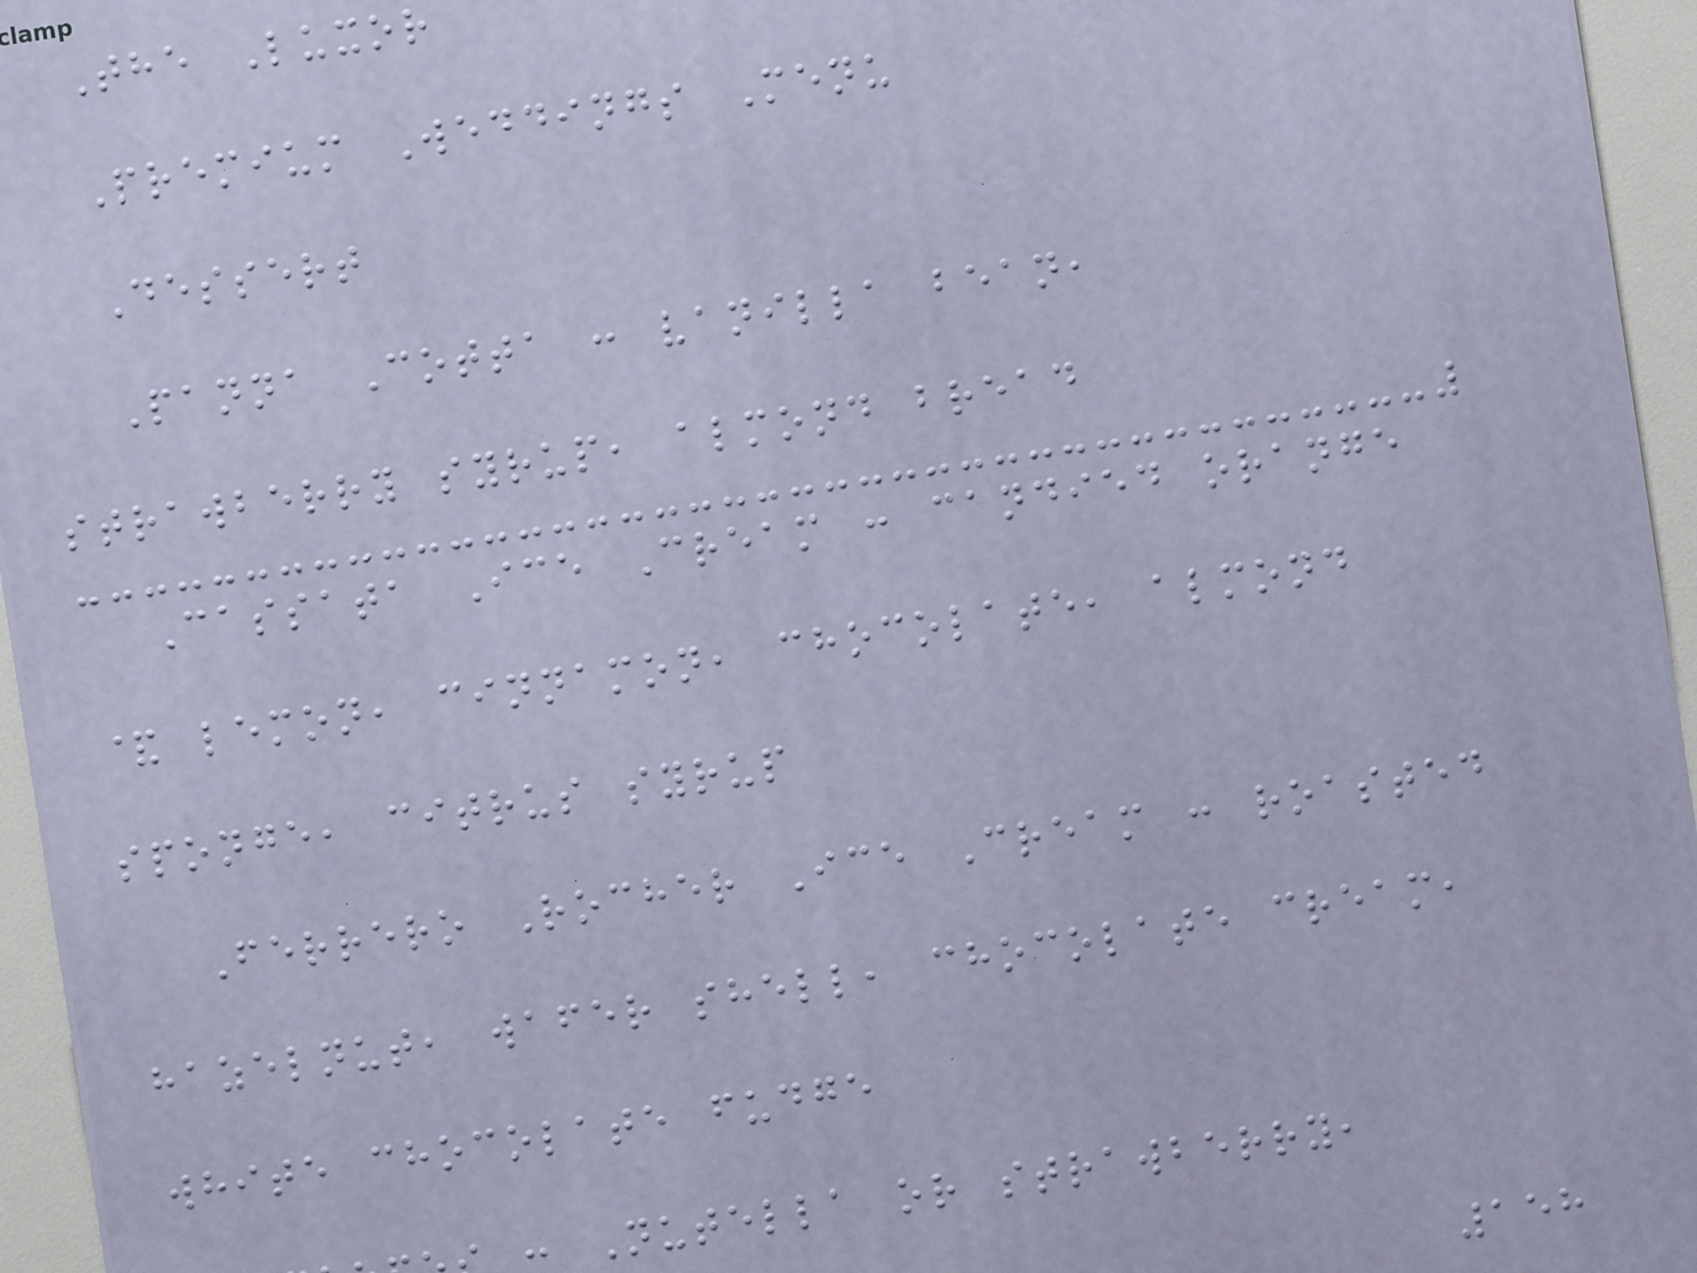The Luxor
Premium Weddings Menu
Dessert
Panna Cotta : vanilla bean,
strawberry syrup, almond bread
Cassata Ice Cream : candied orange
& lemon, cinnamon, chocolate, almond
sponge, citrus syrup
Ferrero Rocher Ice Cream : roasted
hazelnut, wafer shell, chocolate cream,
white chocolate fudge
: Nutella or strawberry,
158
